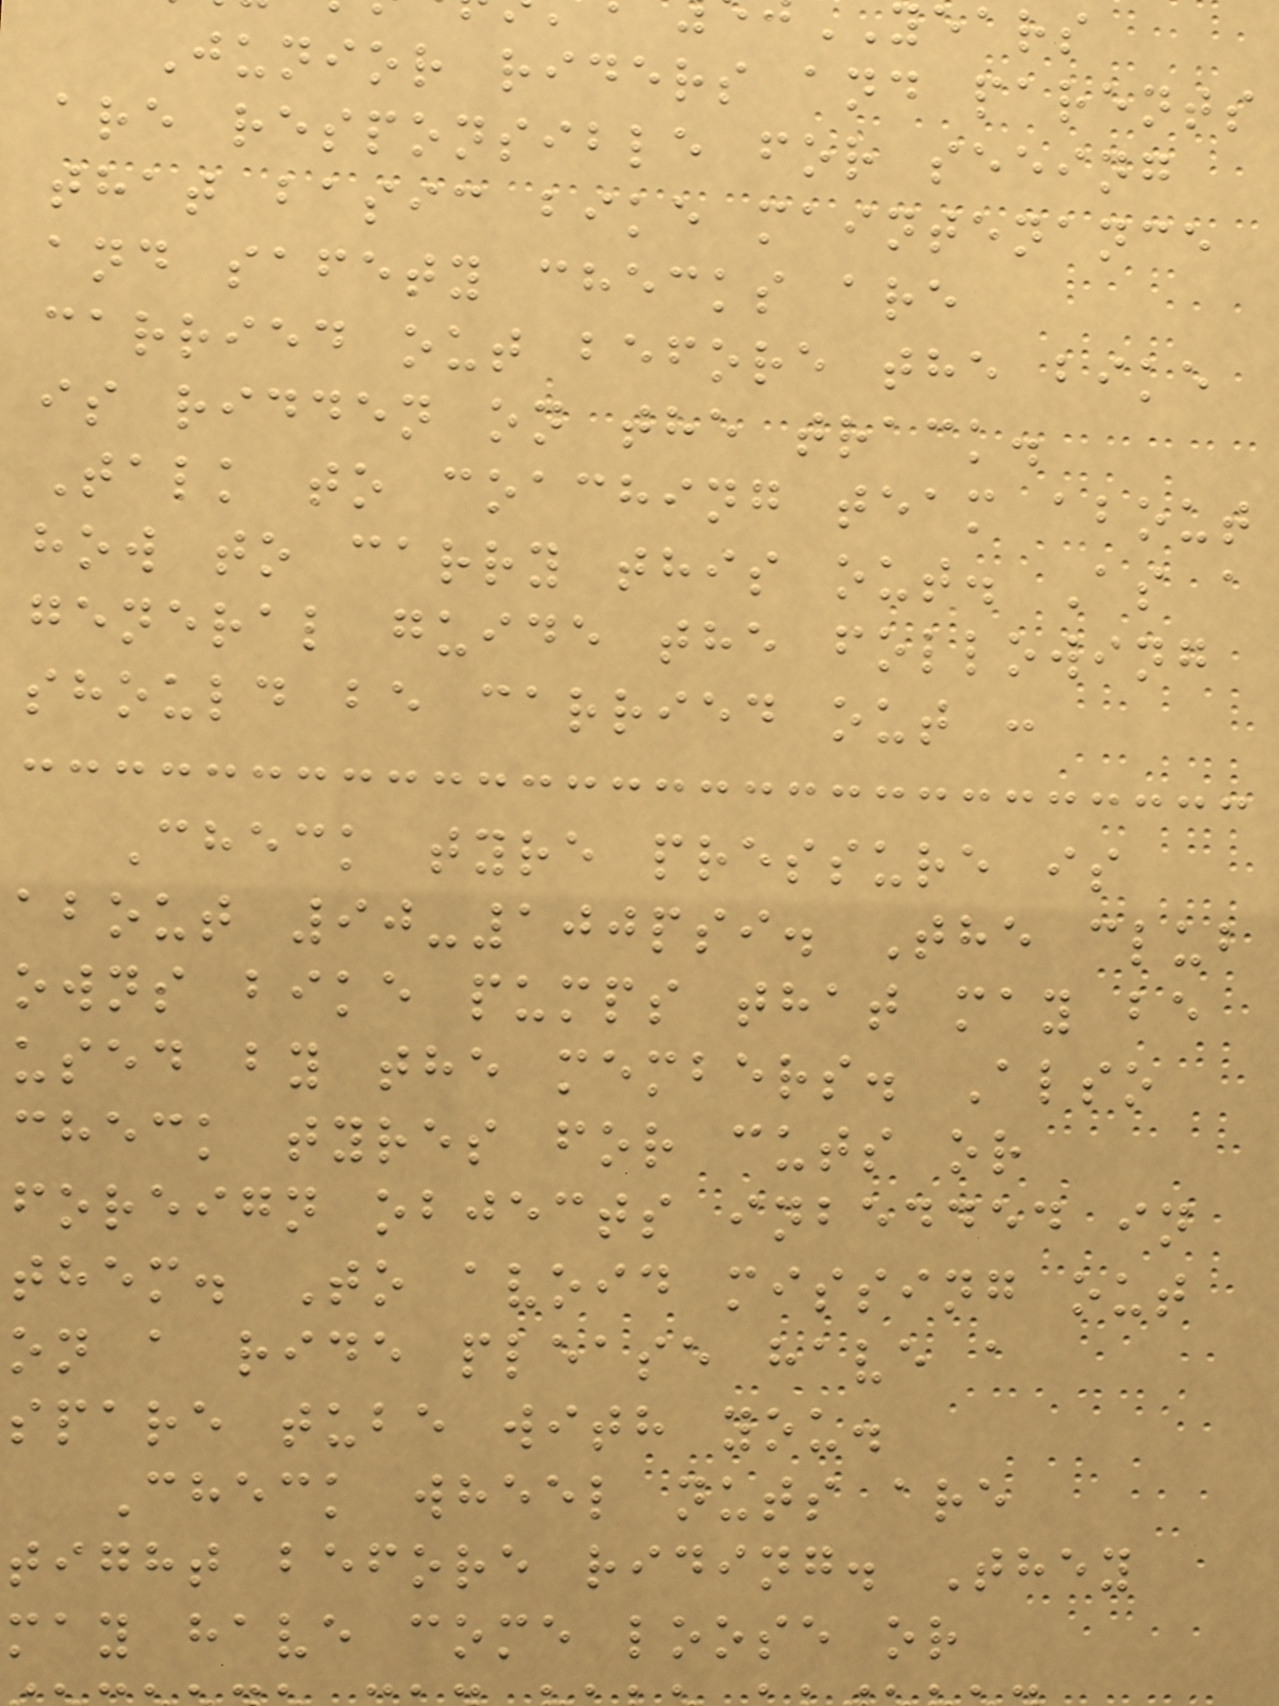Junior riders and parents
are responsible for seeing
that basic bike maintenance
and safety checks are
carried out before the bike
is ridden on the track.
Talk to coaching team about
how to carry this out. As a
general guide the following
should be carried out :
Check tyre pressure is
about 90-100psi. The club
owns bike pumps that may be
used by the members. Also
check tyres for cuts or
foreign objects inbedded in
them. To avoid missing out
on a ride please have a
spare tube with you.
Check wheel nuts are
tight before riding. They
may have come loose or
